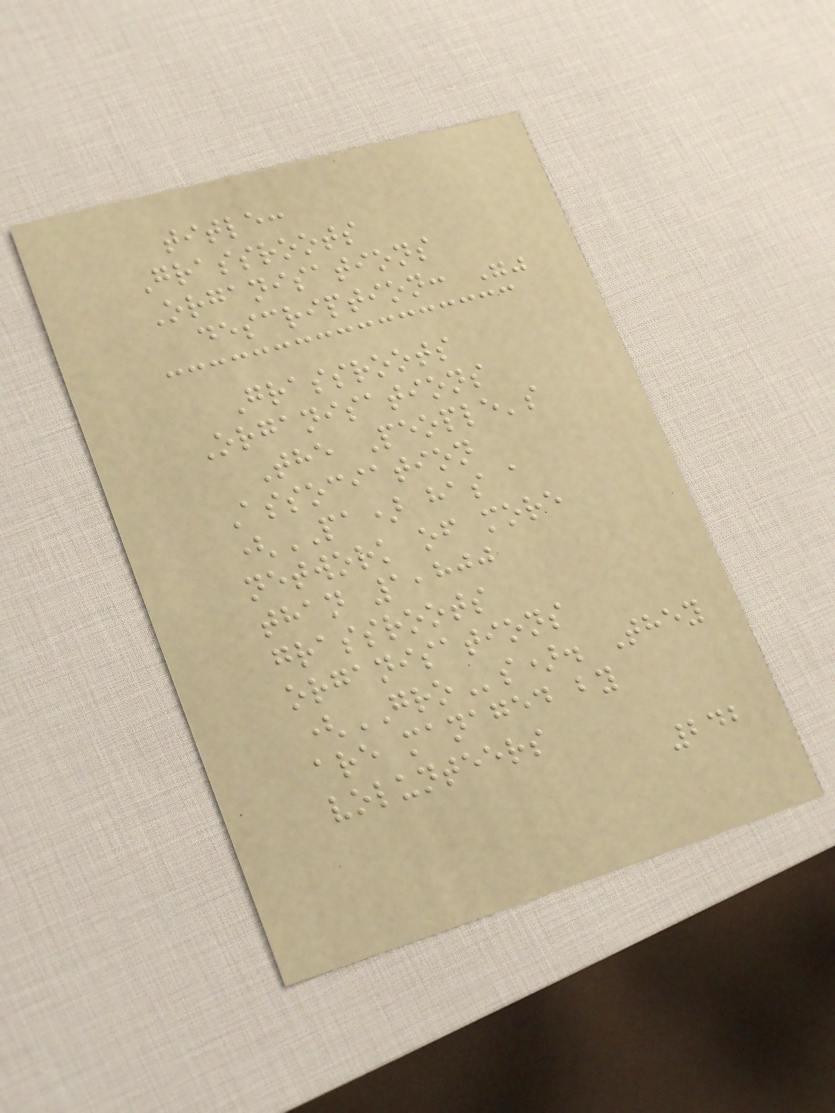title:
Grassroots
Organisations
description: ""
Grassroots
Organisations
The People's
Association
(PA) has a
network of more
than 1,800
grassroots
organisations
(GROs). They
are managed by
volunteers
242
